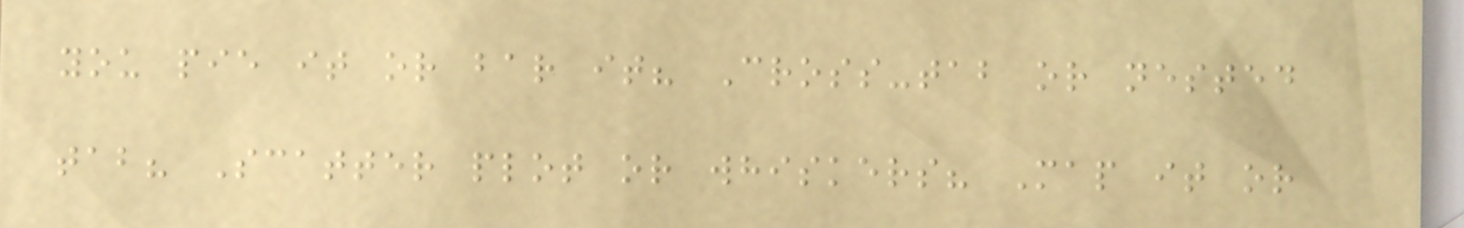you pie it or bar it? Cross-tab or nested
tab? Scatter plot or whiskers? Map it or
